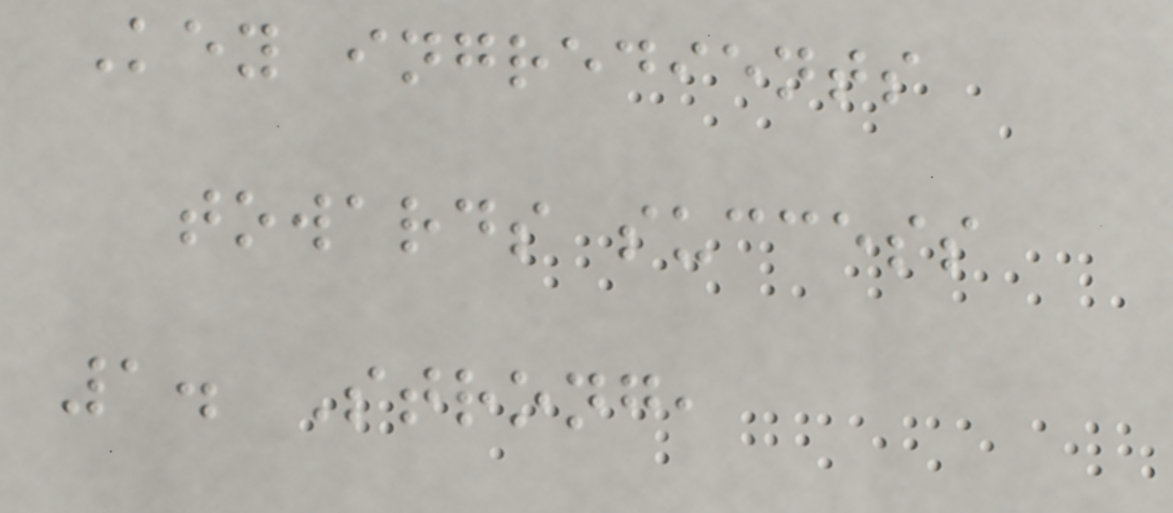Key ingredients
towards success
1. Strong,
